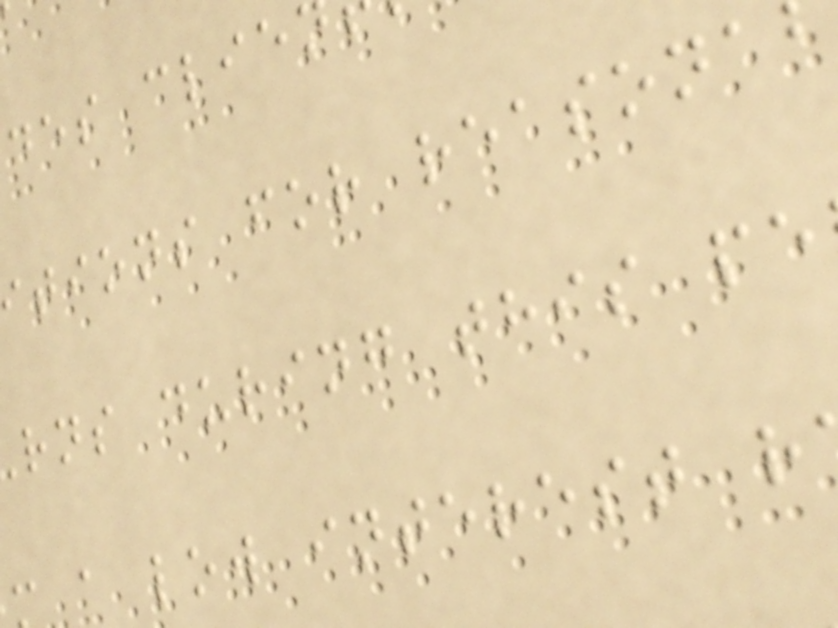tions for reasona
rns during this pe
a low interest r
